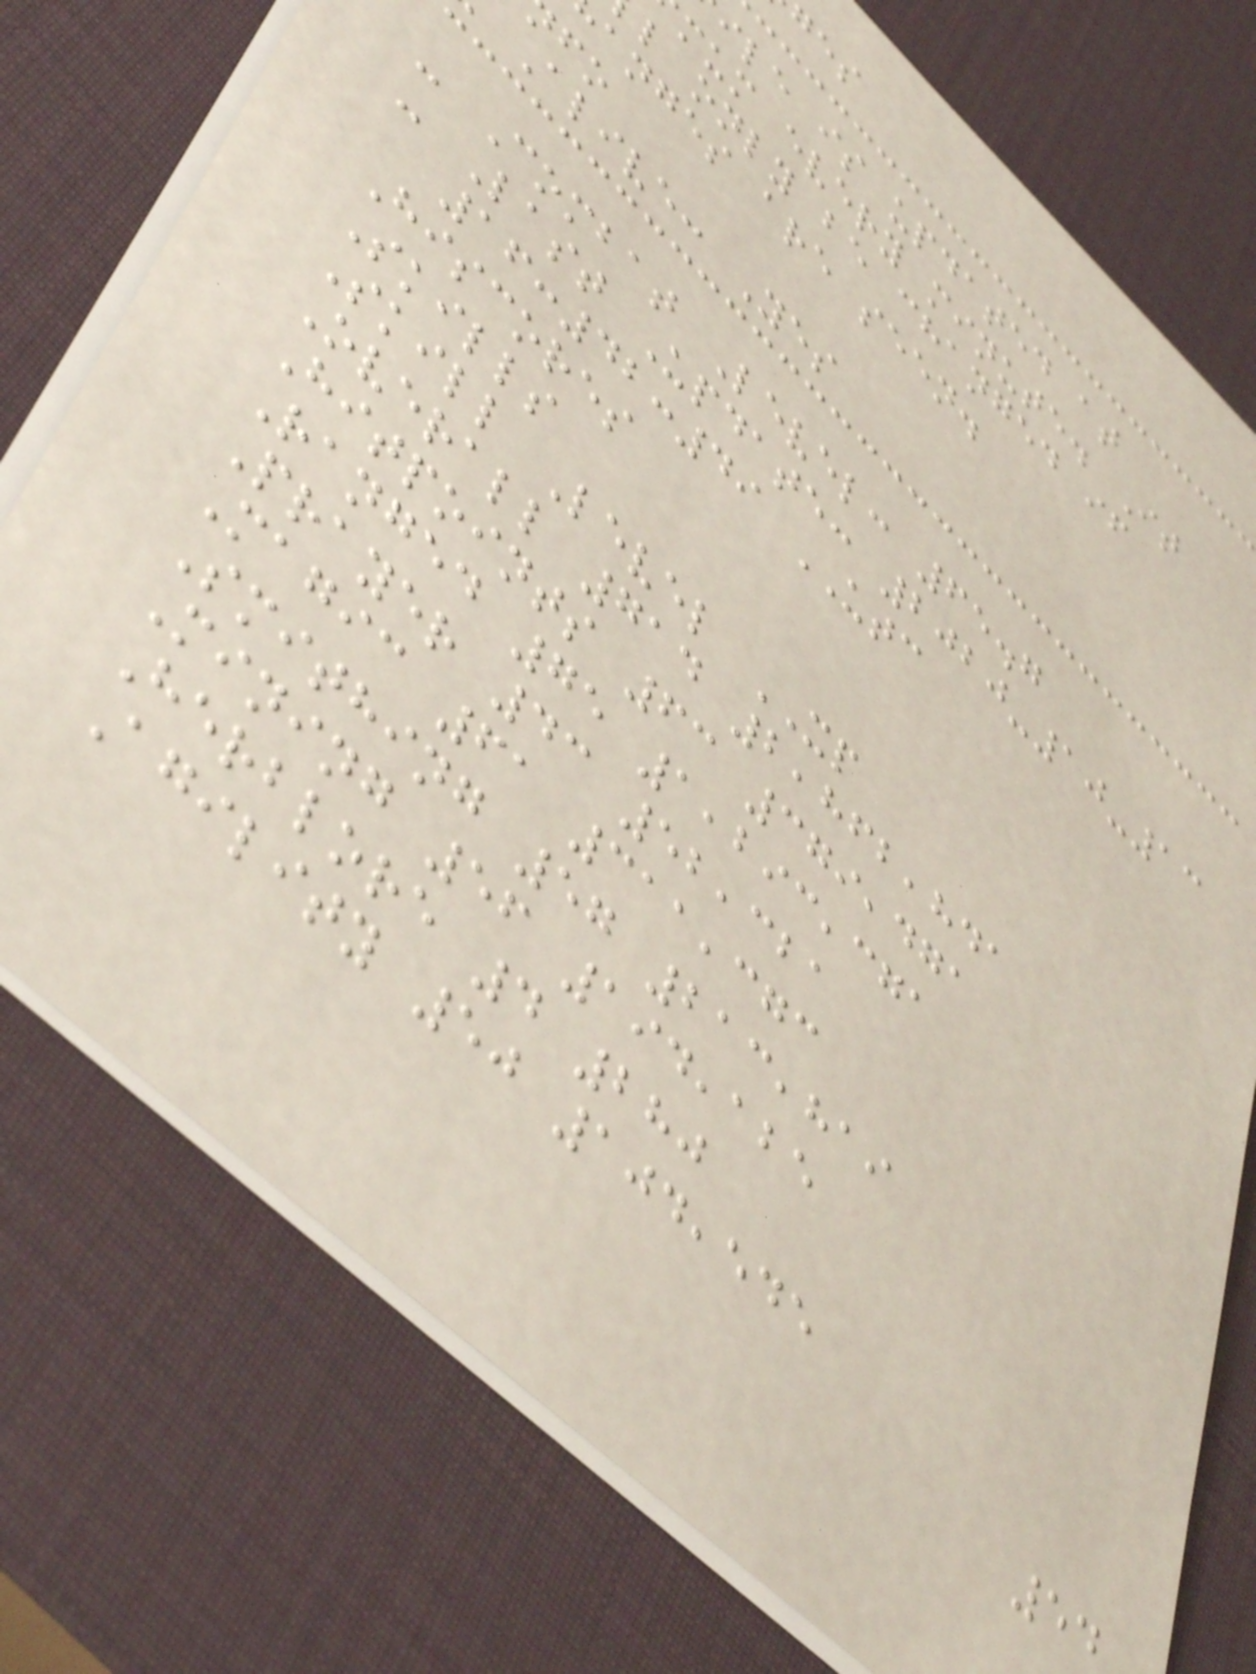ile is updated at
mum every minute. It
l only be changed if
anges are seen.
Alive: Yes
- Combat Level: 65.7
- Last Update: 2020-10-13
16:42:49 UTC
Hiscores
Skills
Skill Level XP
Overall 714 2,862,841
Hitpoints 63 379,471
Ranged 75 1,293,371
Prayer 43 52,321
Magic 61 311,373
Smithing 57 213,819
Mining 56 194,125
Herblore 4 280
Agility 50 104,545
54
